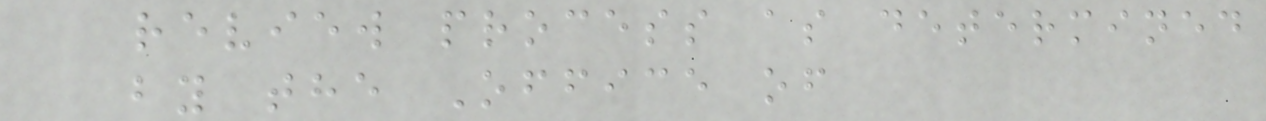review process as determined
by the Office of
